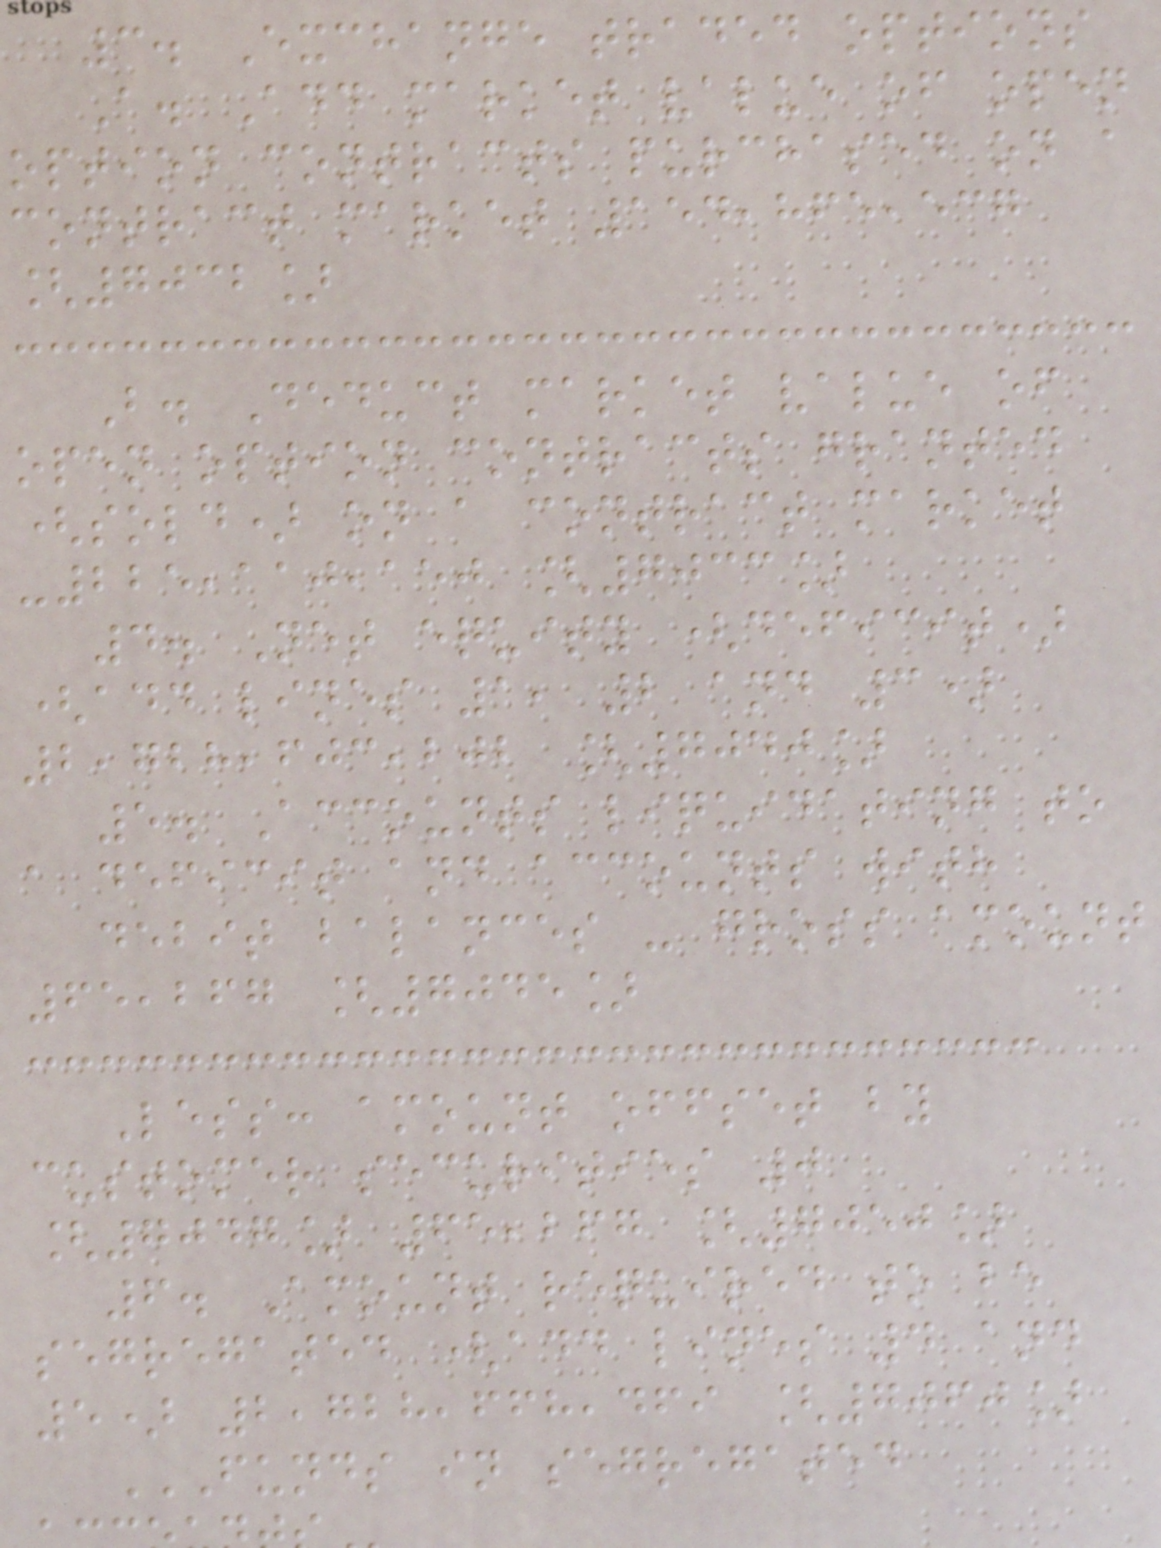3. Exchange traded options
A. Add market value of open
option contracts purchased on a
contract market 154,865,537
[7032]
B. Deduct market value of
open option contracts granted
(sold) on a contract market
-225,110,150 [7033]
4. Net equity (deficit)
(add lines 1, 2 and 3)
2,728,603,202 [7040]
5. Accounts liquidating to
a deficit and accounts with
debit balances - gross amount
65,267 [7045]
Less: amount offset by
customer securities 0
[7047] 65,267 [7050]
6. Amount required to be
segregated (add lines 4 and
5) 2,728,668,469 [7060]
FUNDS IN SEGREGATED
